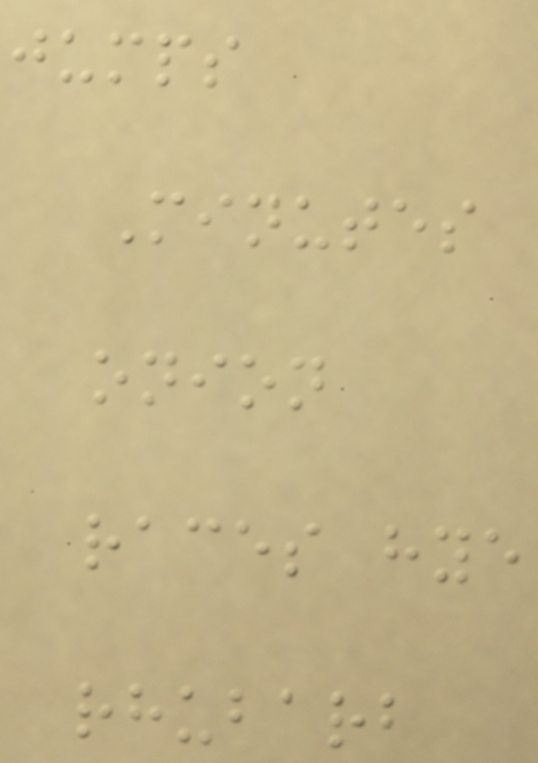jumps
Minutes
onion
races hye
rhubarb
